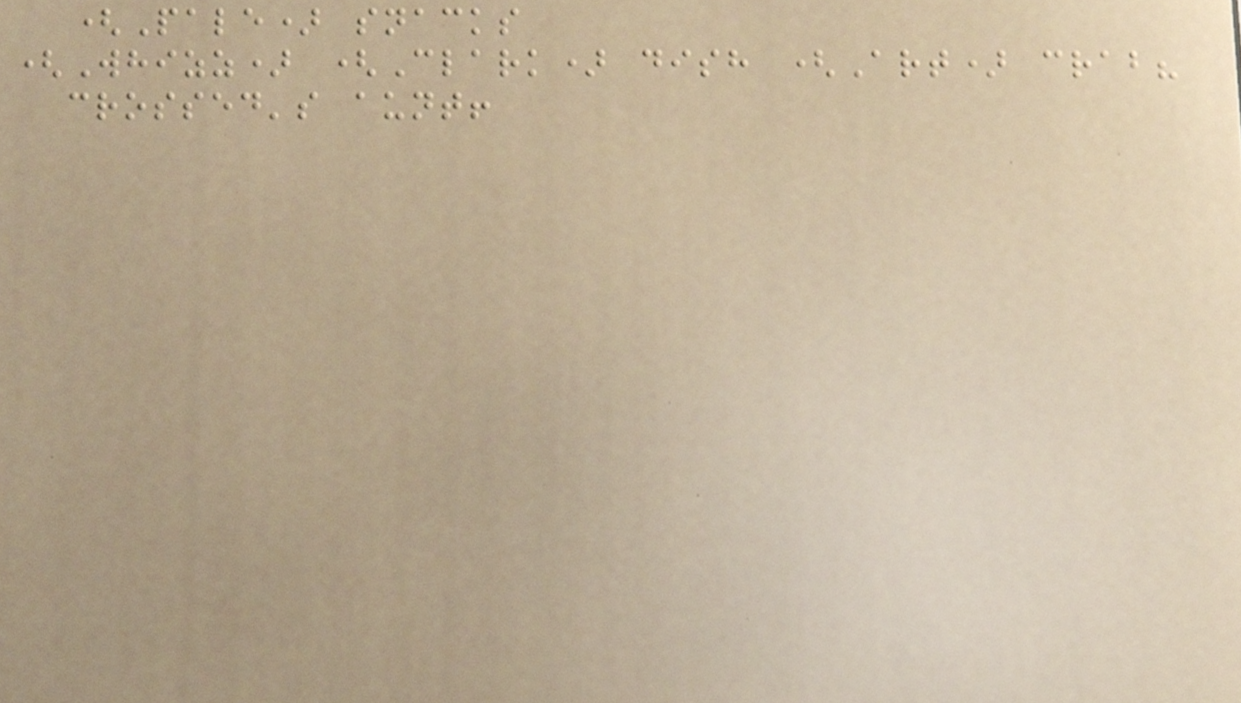(Pale) snacks
(Whizz) (Clark) dish (Art) crab?
crossed's aunt!
